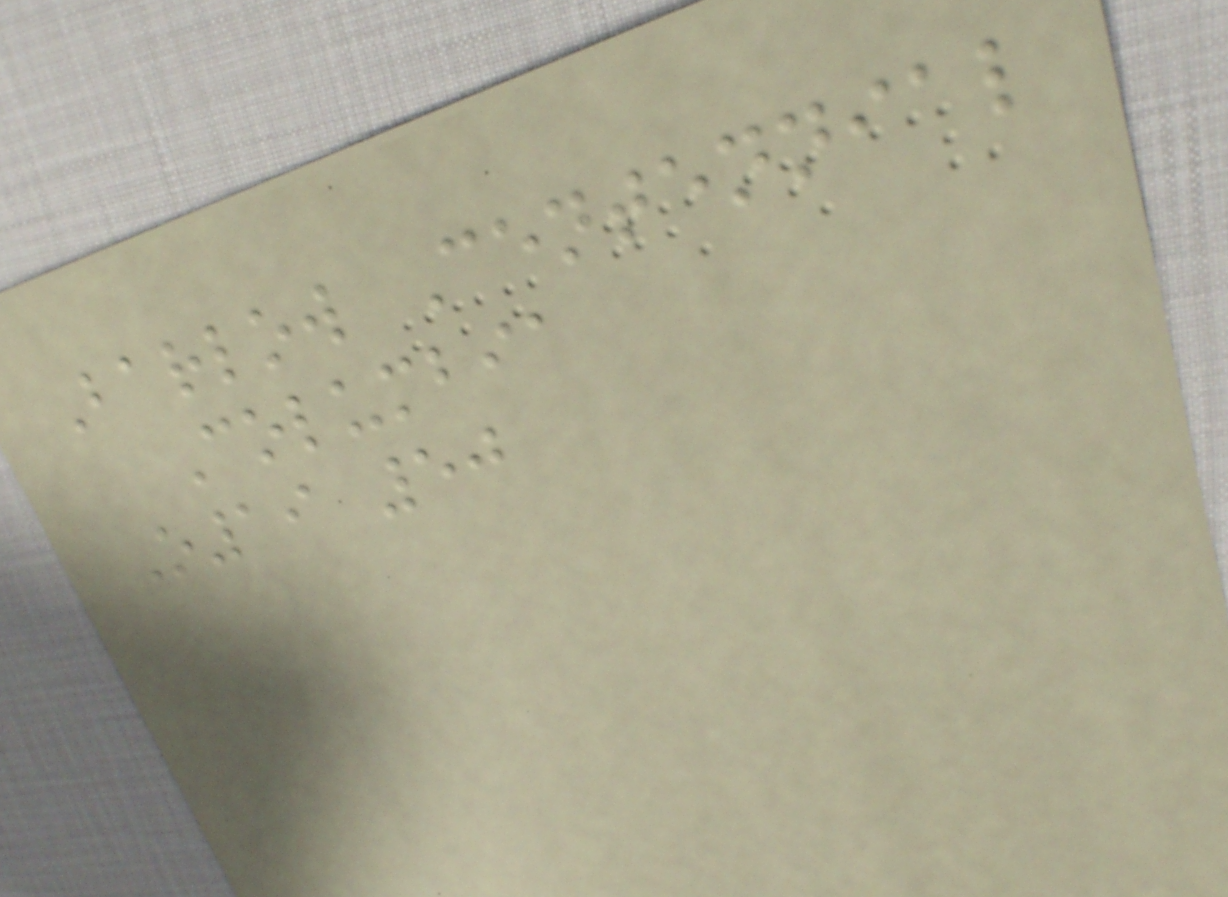Barlow Centennial
Columbia
O19 50
